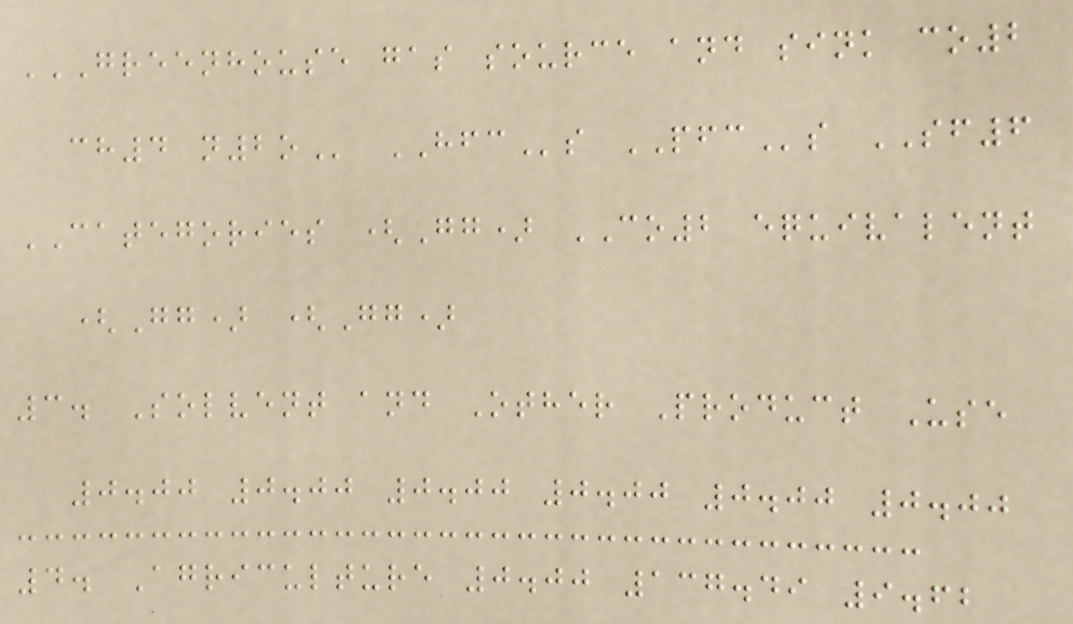GREENHOUSE GAS SOURCE AND SINK CO2
CH4 N2O HFCs PFCs SF6
CATEGORIES (Gg) CO2 equivalent
(Gg) (Gg)
3. Solvent and Other Product Use
0.00 0.00 0.00 0.00 0.00 0.00
4. Agriculture 0.00 137.49 9.62
